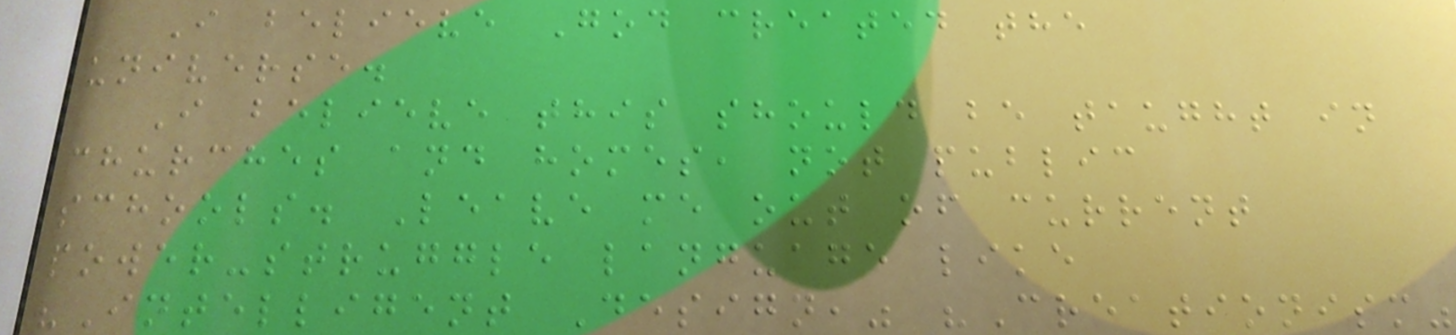I believe God created the
universe.
I believe this should be taught in
churches and homes, not public
schools. Leave me out of current
power-struggle language like
"Intelligent Design," "Creationism"
